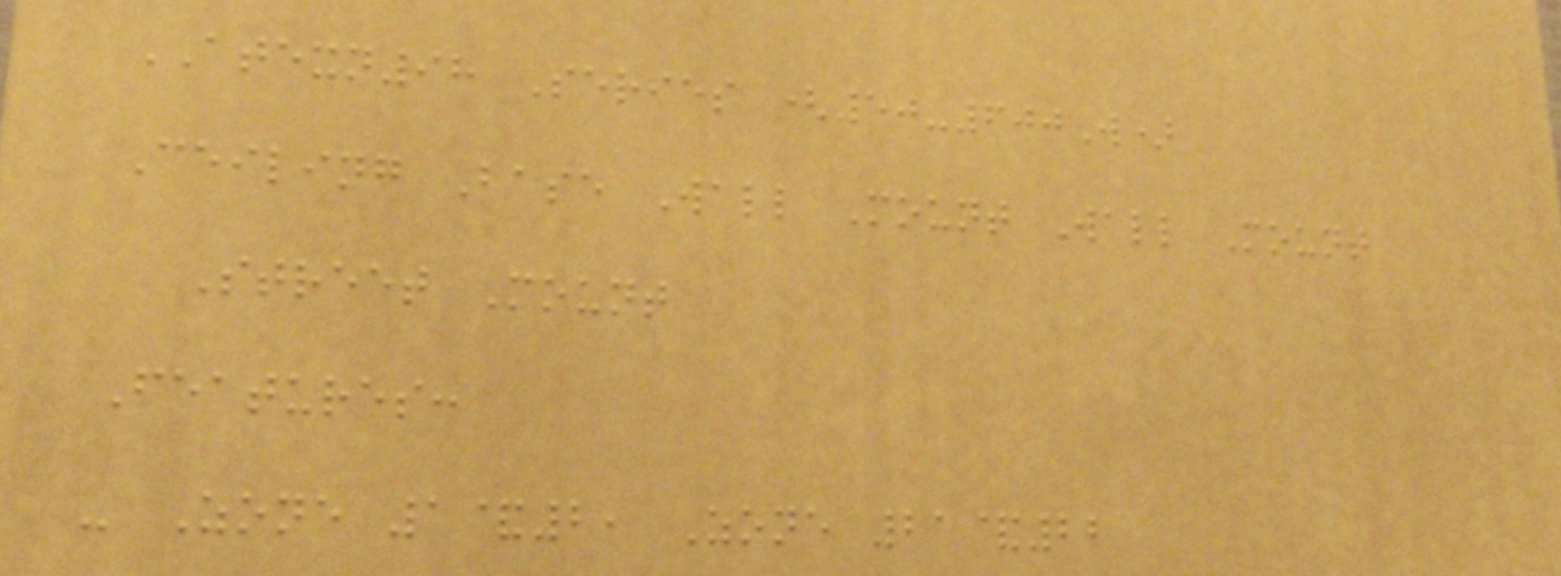ATEXN98 Series (50-600W)
Ceiling Base Wall Mount Wall Mount
Street Mount
Features:
- Zone 1&2, Zone 21&22
